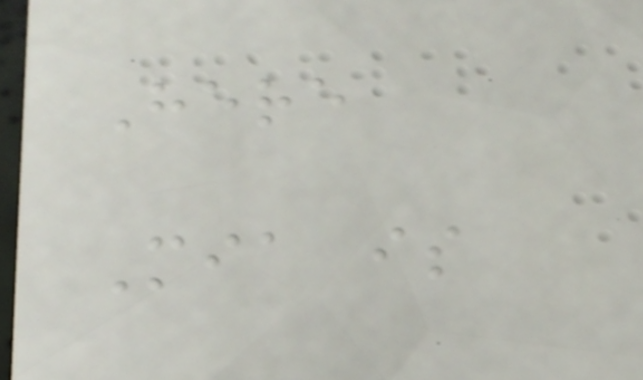Here
Mia is
